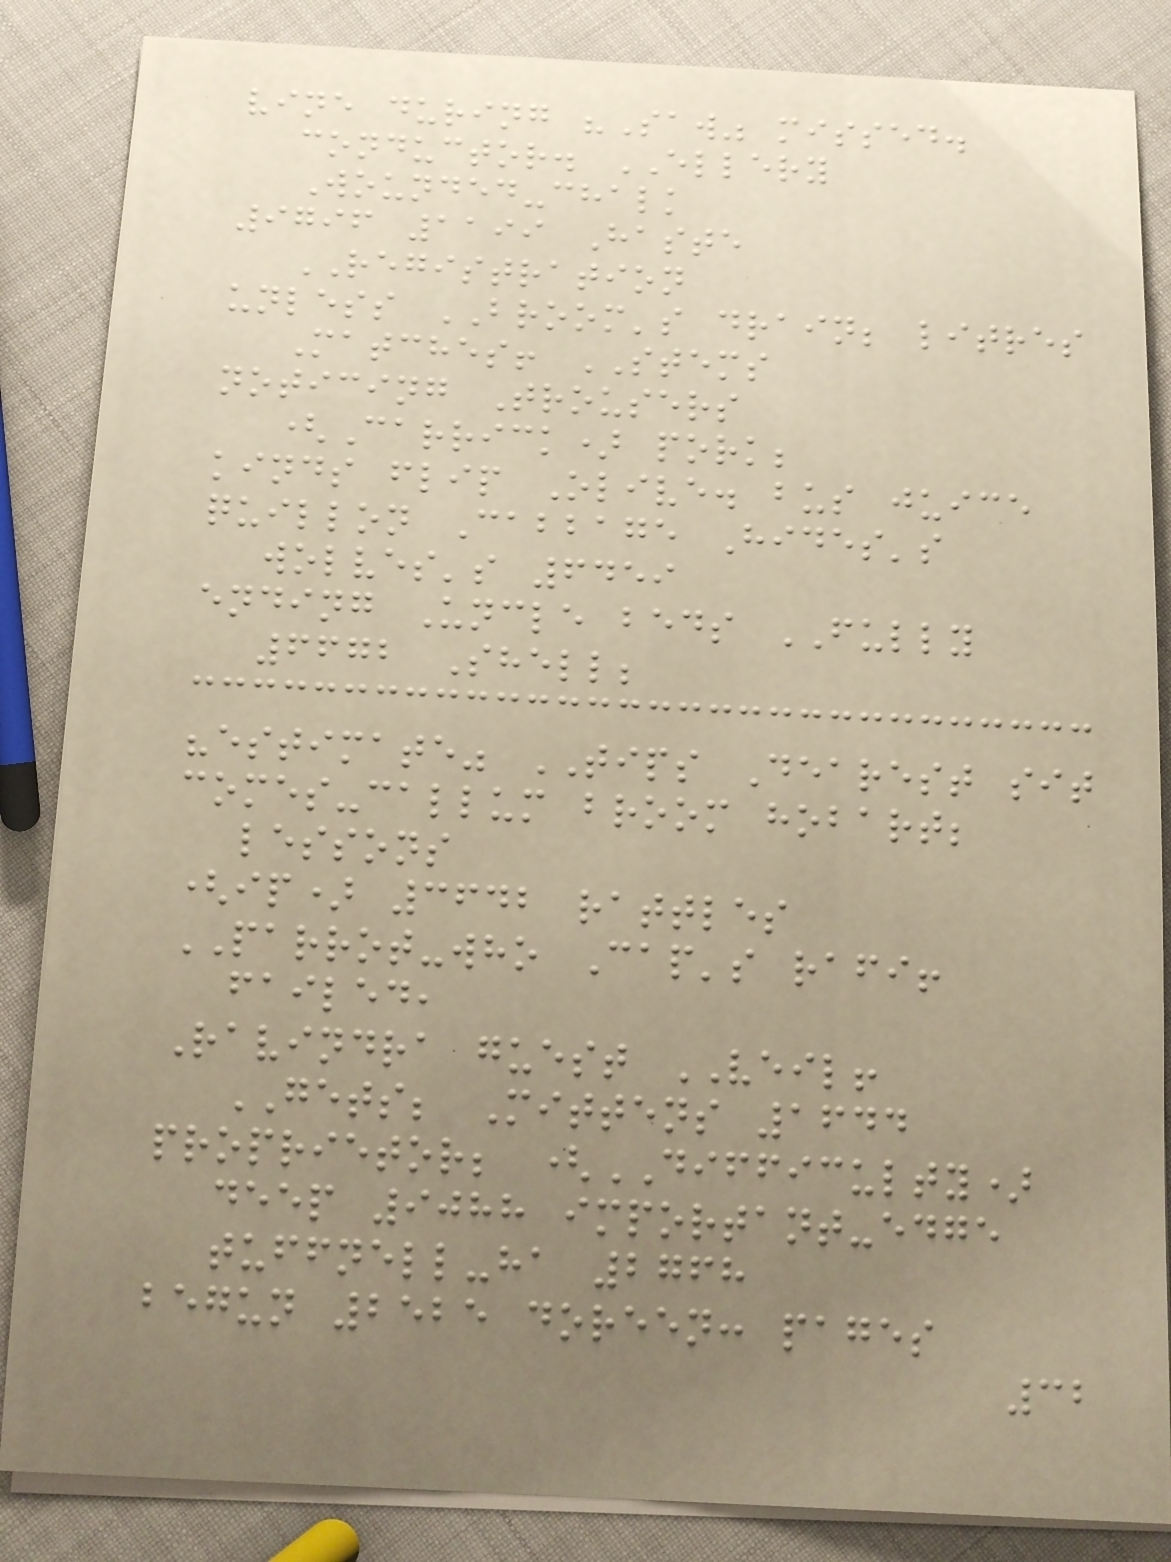vine during "Saw" missed.
conductor. ELLERY
Wounded-chalk
9796 1199 Haste
REGISTRATION
unless BROOM's drain; litres
Matches! STEMS
noticing Trousers
(Carrick) pork;
kinds flip Olive. bus juice
quillon Cabbage Hides's
wolves's 6459
ending Uncle beds FULLY
6672 Shell;
"estimate" TIPS Dearest sit
comes-callum broom hobart;
lessons
(ip) 3642 rattles
PARROT-who Cap's rafi!
failed,
Ravindra guest VEIL!
GETS; Mittens 1644
proprietor; (DIFFICULTY)
deep 9088 important-edge
tuffnell-ha 2768
begun 2525 doreen: pages
32
